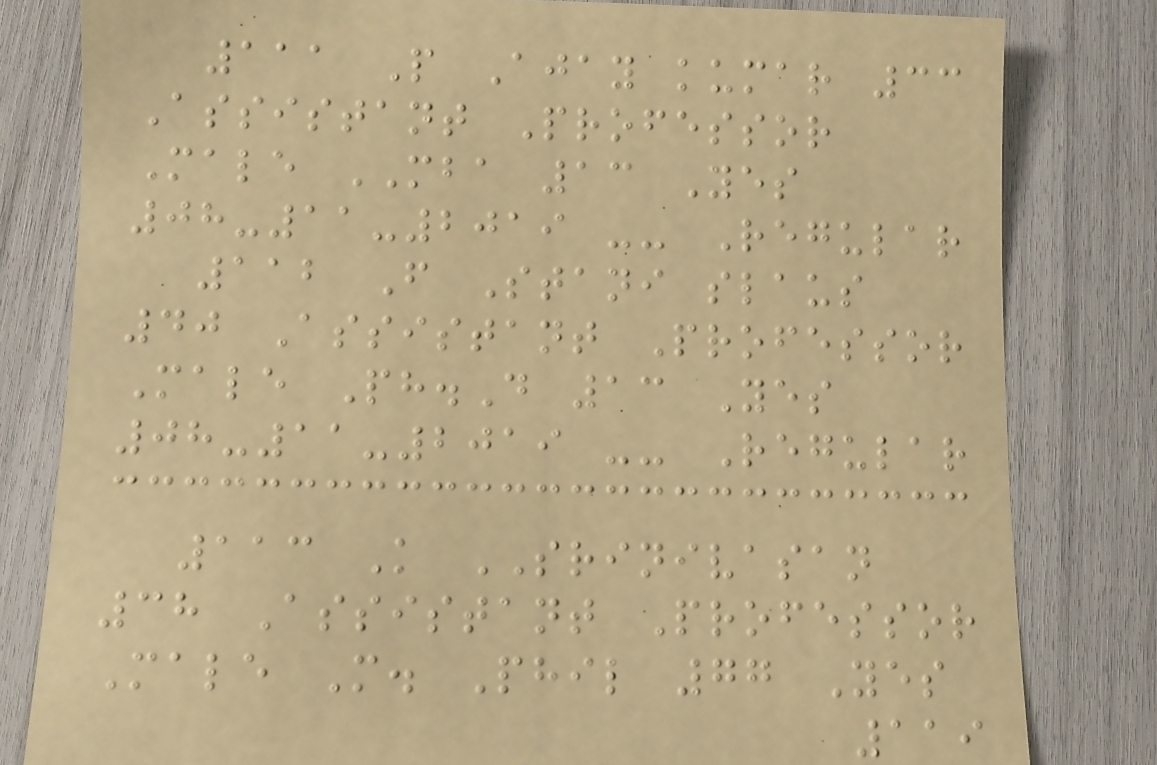111 P Ajay kumar 33
Assistant Professor
Male MBA 13 Yes
08-11-2019 -- Regular
112 F Stani slaus
40 Assistant Professor
Male Ph.D 13 Yes
08-11-2019 -- Regular
113 K SRINIVASAN
38 Assistant Professor
Male M. Phil 77 Yes
119
